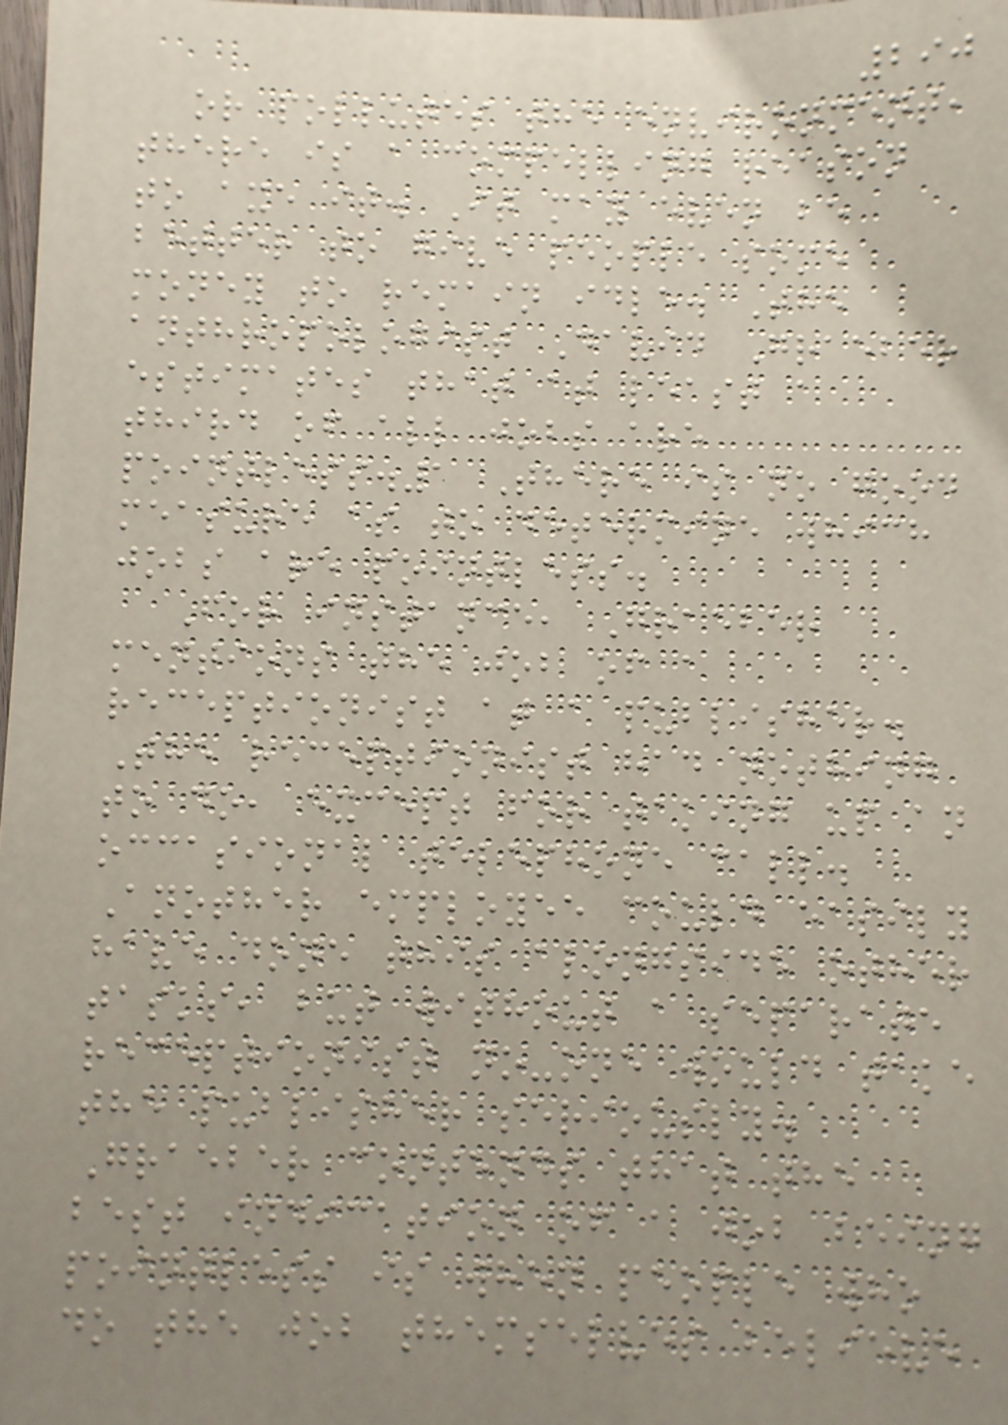290
or pollutes the environment,
there is a compelling reason
to axe it. It may even be
better to give people some
money to remain idle. The
anthropologist David Graeber
estimates that at least a
third of all jobs are
pointless.1 There is no good
measure as to determine which
jobs are pointless.
For instance, Graeber
mentions the job of a
receptionist at a publisher.
The receptionist had nothing
to do, except for taking up an
occasional telephone call.
Another employee could easily
have done this alongside other
tasks, but without a separate
receptionist no-one would take
the publisher seriously.
Graeber contends that the
best indication of a job being
pointless is when people who
do the job themselves believe
